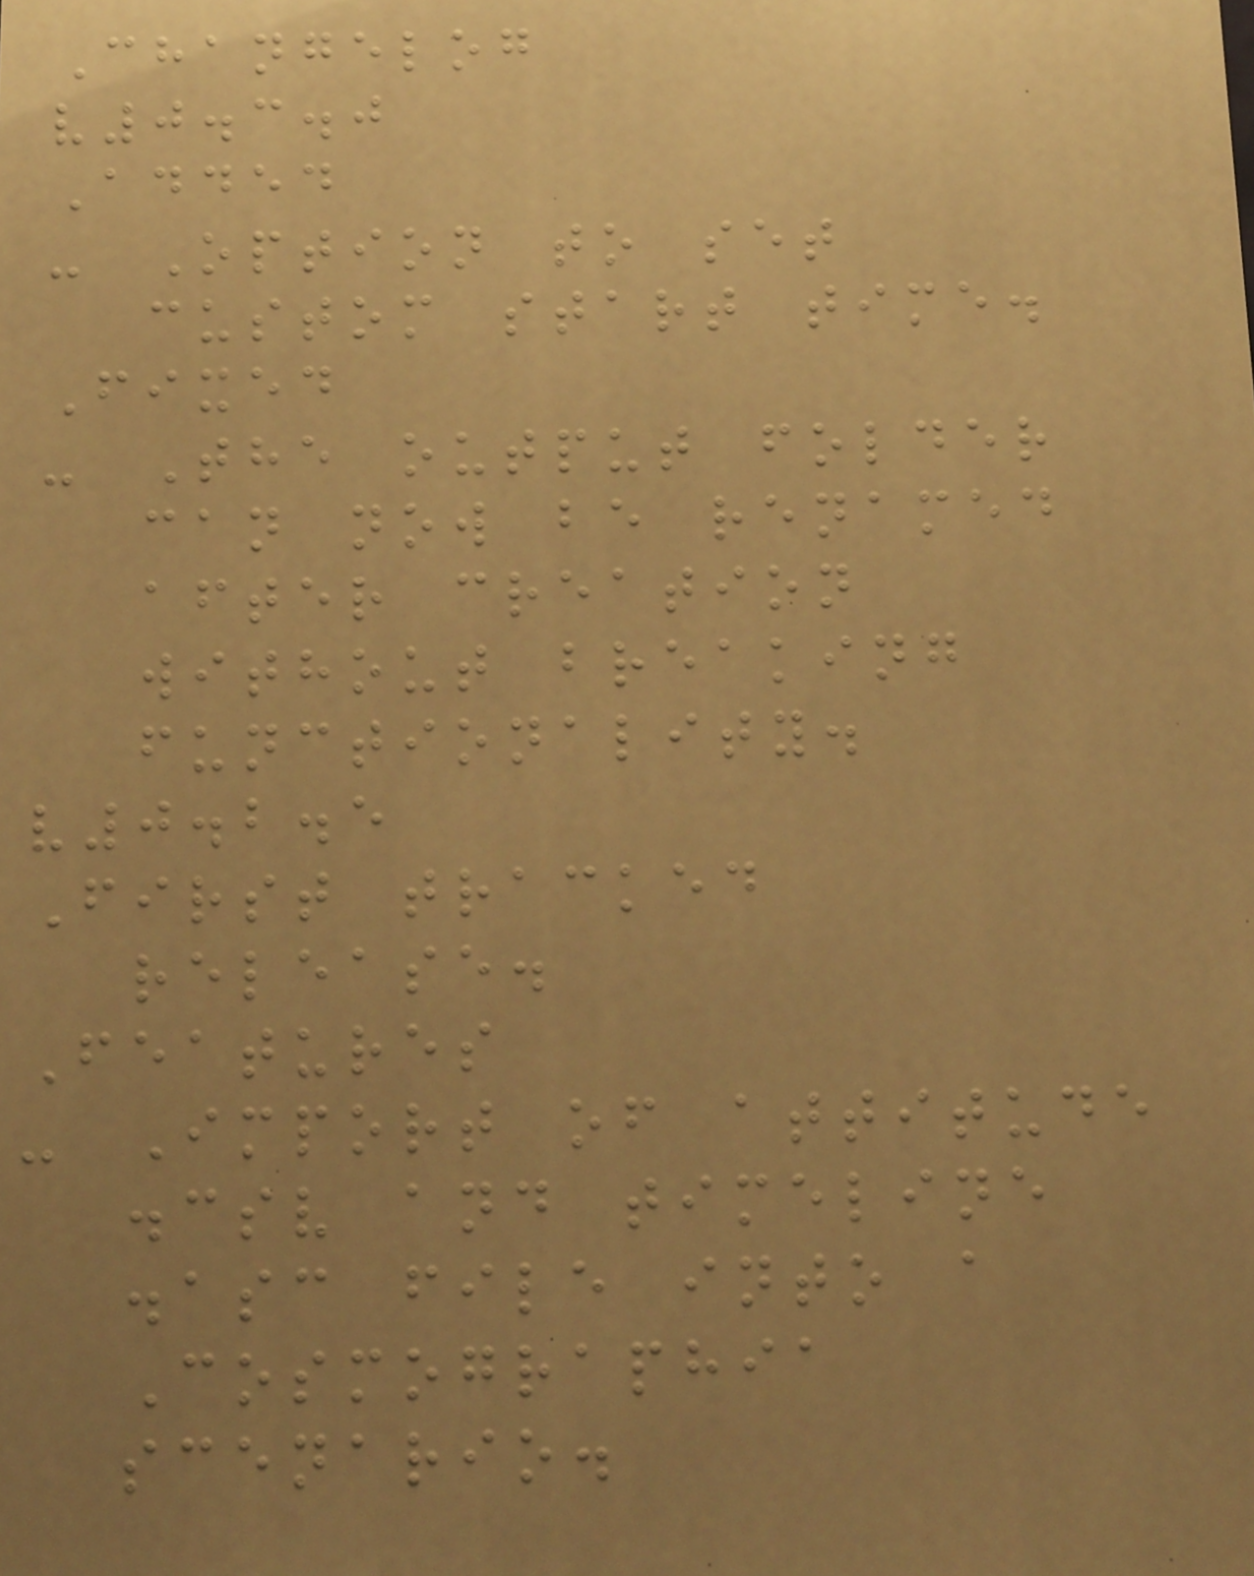Changelog
v0.3.0
Added
- Option to set
custom start time.
Fixed
- The output folder
can now be renamed
after creation
without breaking
functionality.
v0.2.5
First tracked
release.
Features
- Import of attitude
.csv and timeline
.asc file into a
Cosmographia
scenario.
